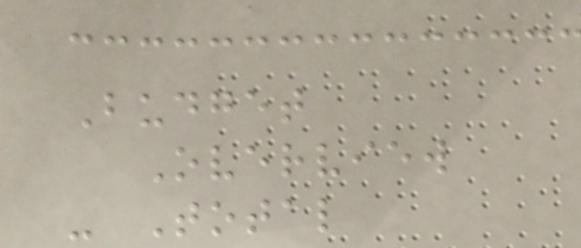Budget
Overview
- Total
